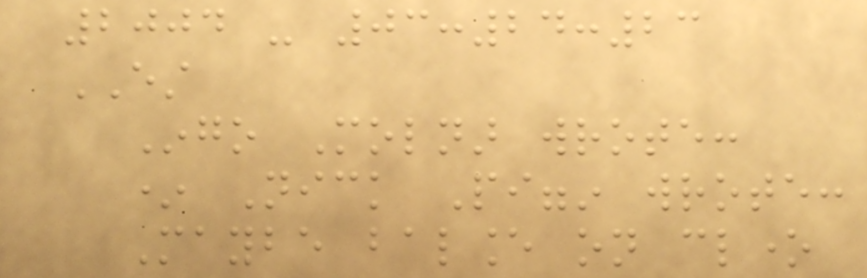2004 - 03:24:23
EST
Ingo Molnar wrote:
* Nick Piggin wrote:
Maybe balance on clone
